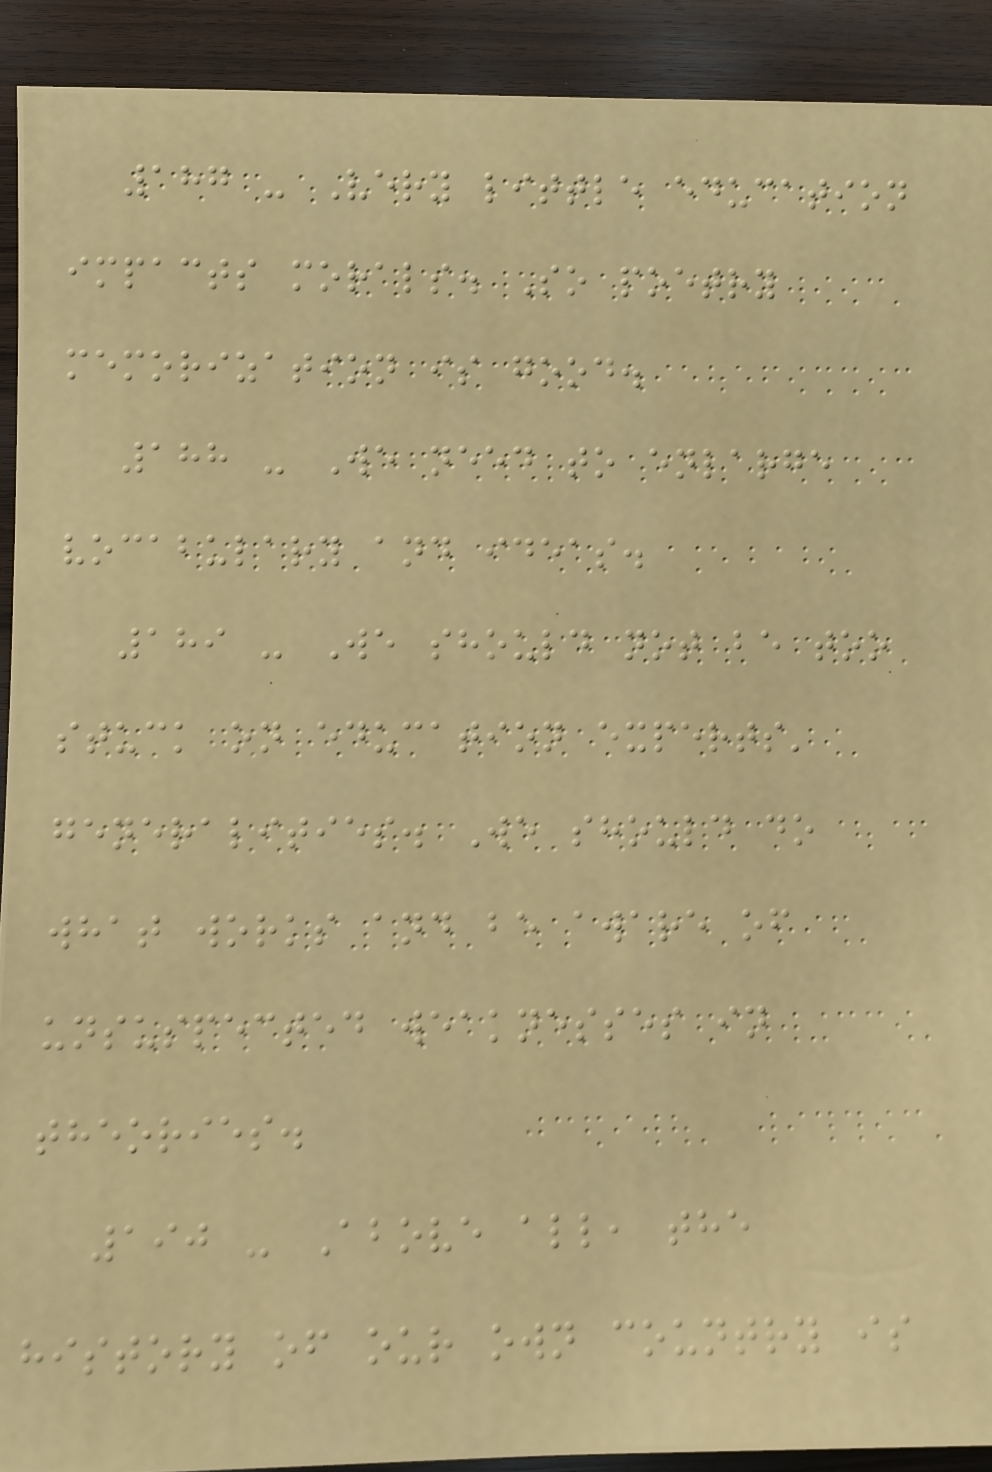187 - Very little education
impacts morals. So poetry
memorization is good.
188 - We need to enlarge
vocabulary and ideas.
189 - We should not be too
stuck on education experts'
generalities. We should do
what works and be aware of
unsuspected weaknesses in
theories.
190 - Above all, the
history of our own country is
